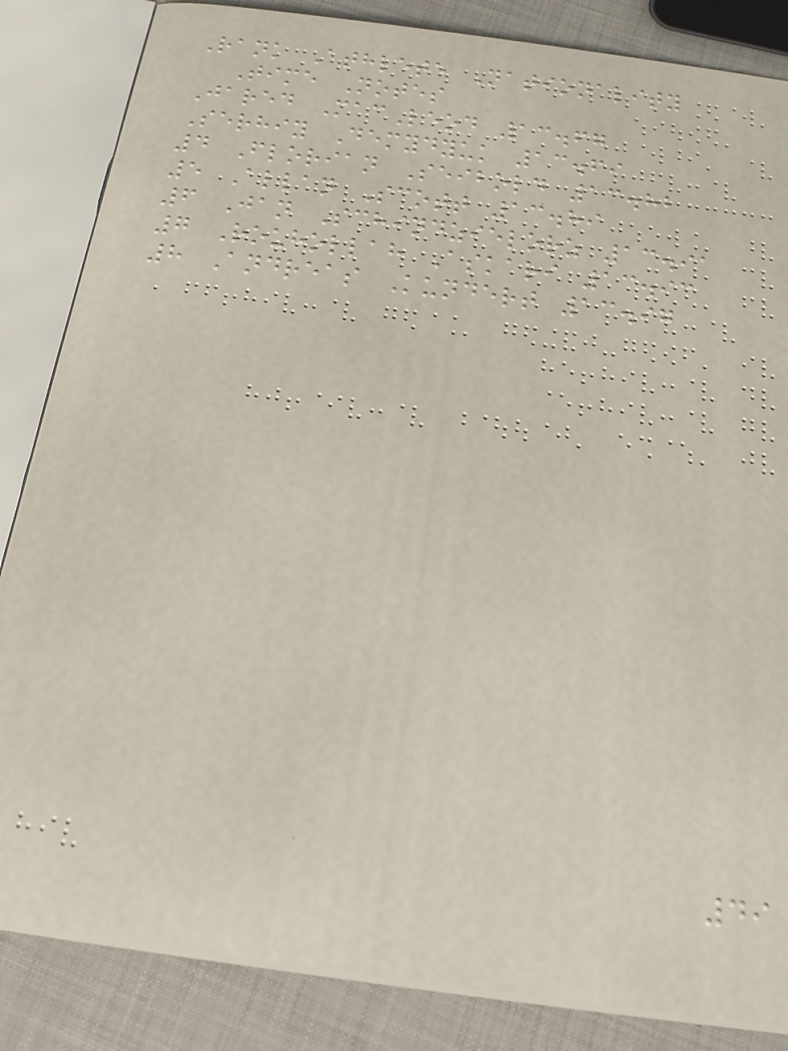Rank Athlete Nationality
Time Notes
Jared MacLeod 13.67
Serhiy Demydyuk 13.69
4 Florian Seibold 13.82
5 Allan Scott 13.89
6 Jan Schindzielorz 13.91
7 Rouhollah Askari 13.93
8 Andreas Kundert 13.97
49
